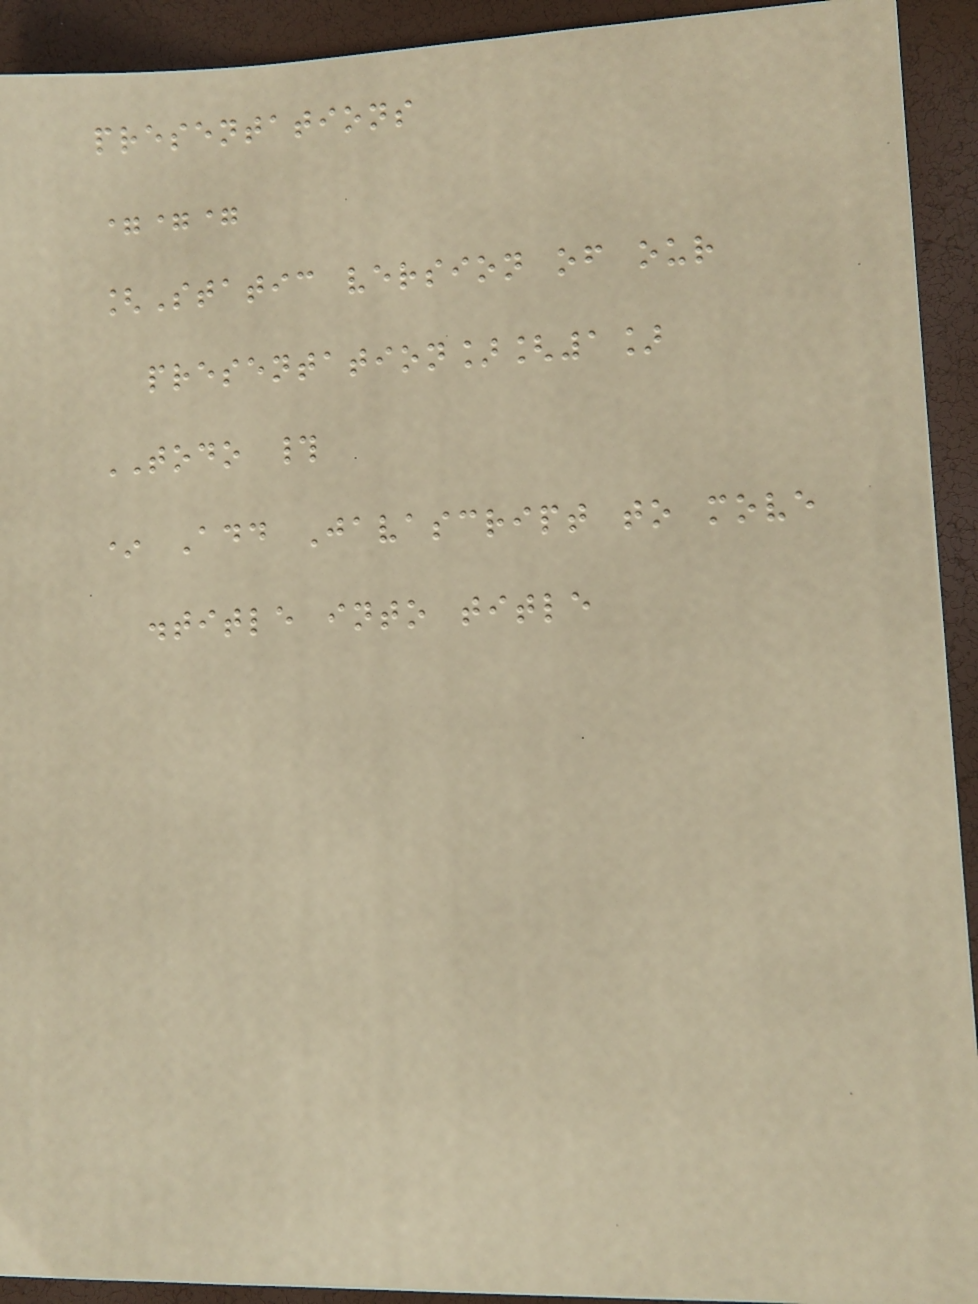presentations
===
[Static version of our
presentation][1]
TODO #
* Add Javascript to move
.title into title
